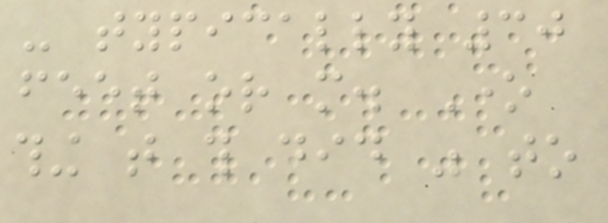- typically 30
feet or more. One
thing that this did was to
